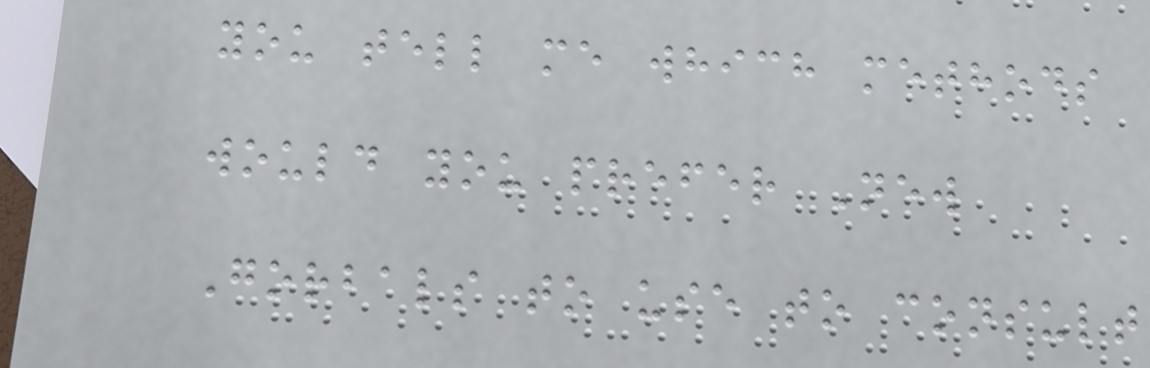you tell me which methods
would you prefer New
Gorbals to use to consult
